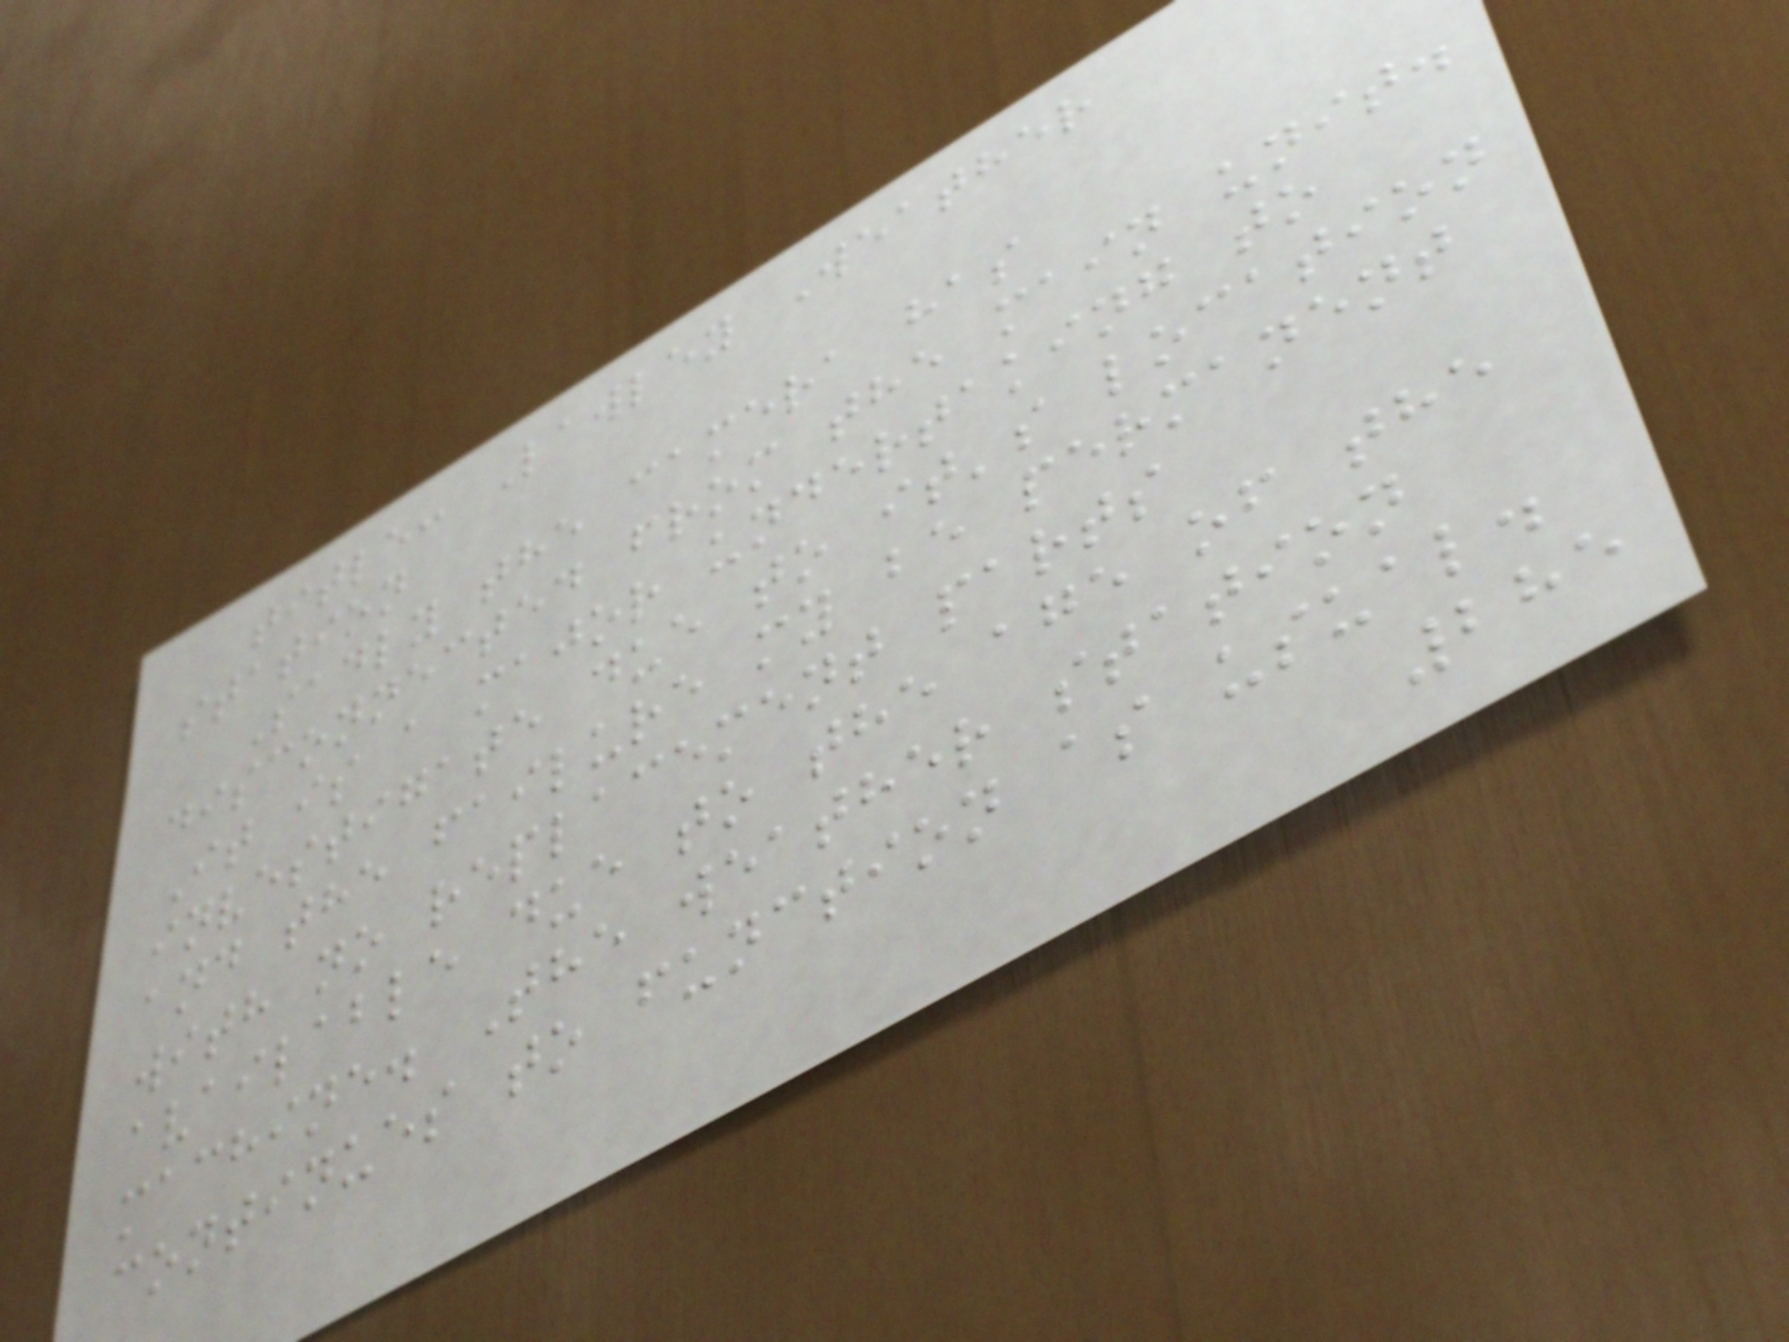title: Lawley Weather
station
Sadly the camera has
disconnected from the main unit.
It is a major undertaking to
investigate due to it's location
and the failure my be permanent
with no replacement parts
available due to the age of the
machine. The weather station
continues to function as usual.
285
